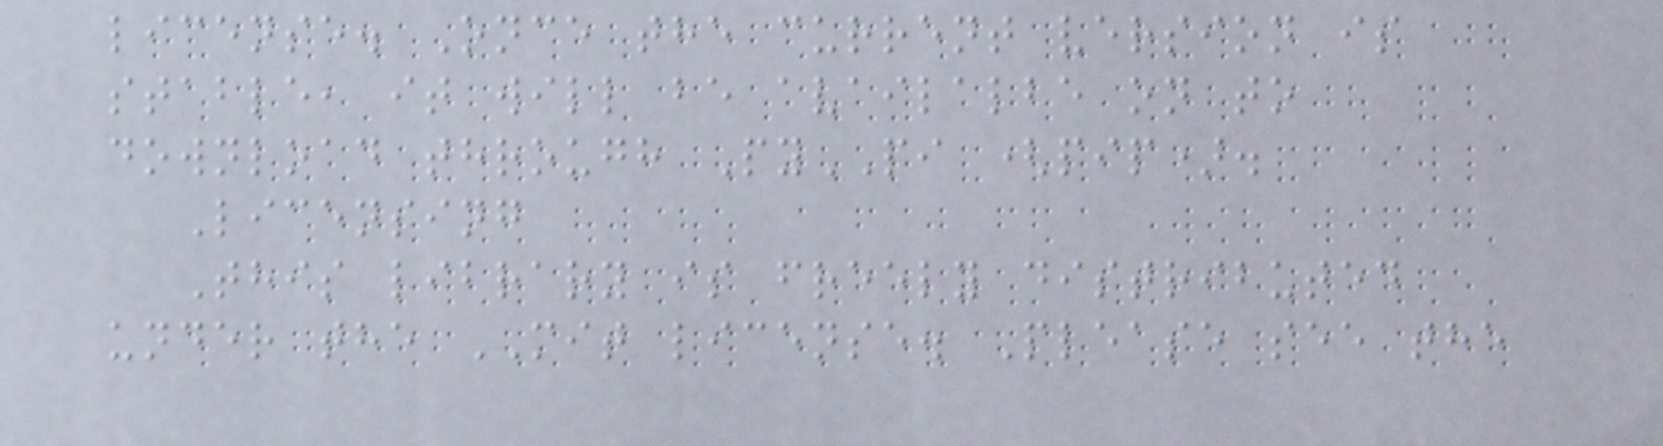license. Once the current version is
stable, it will be availalbe on to
download through PyPI (pip).
Licensing
This library is freely distributed
under the MIT license. Please see the
